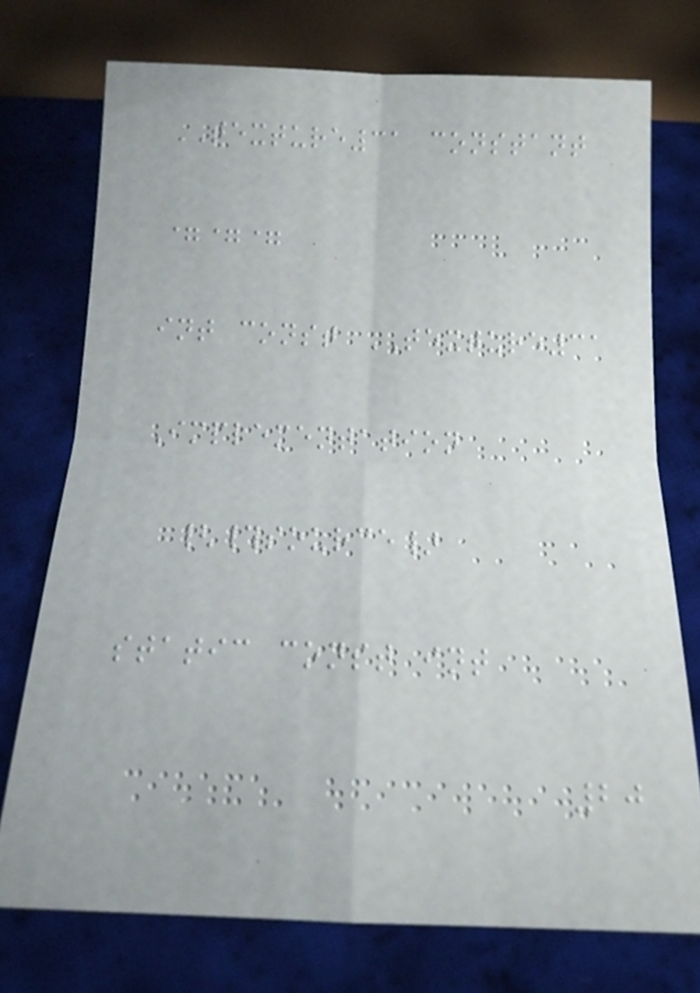TEXTURE31 constant
===
int const TEXTURE31
Implementation
{#source}
static const int
20
